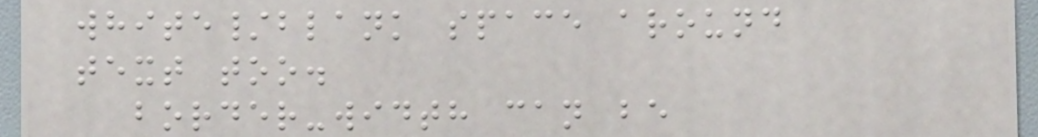white/blank space around
text too.
border-width can be
